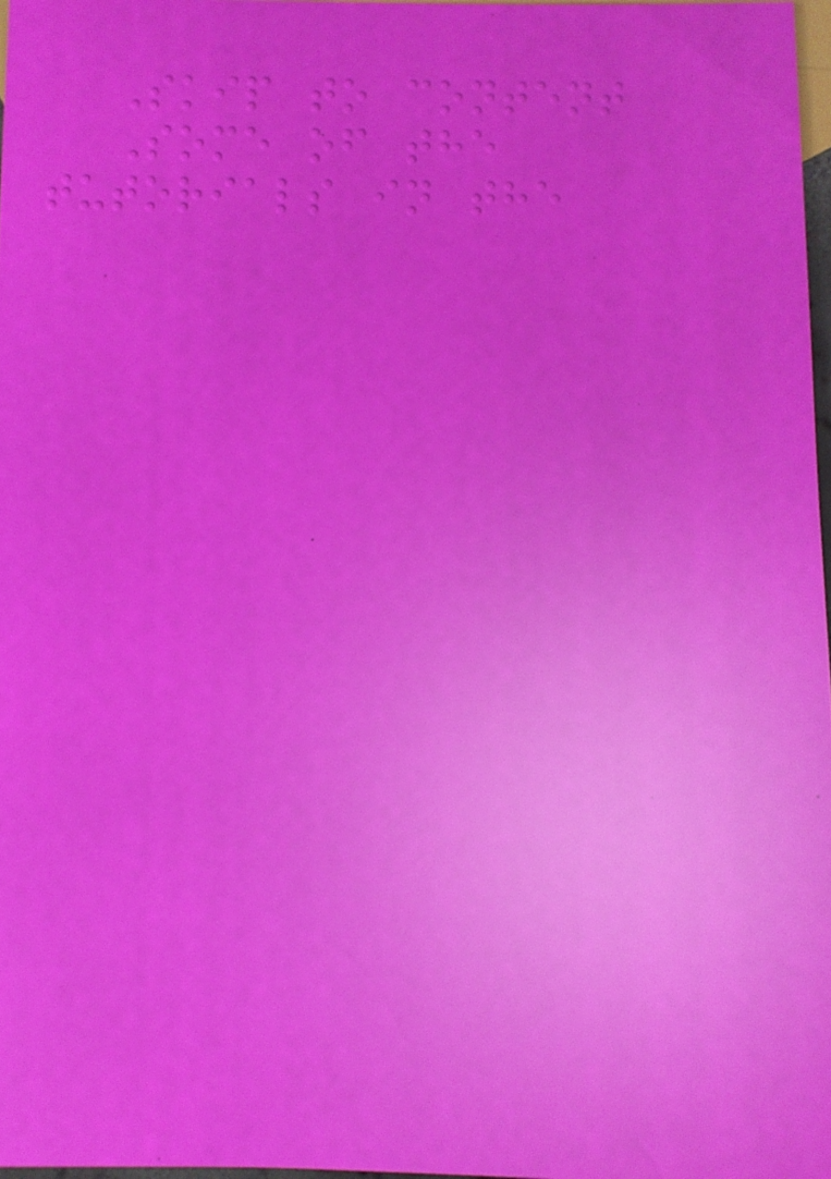Skip to content
Some of the
tutorials in the
